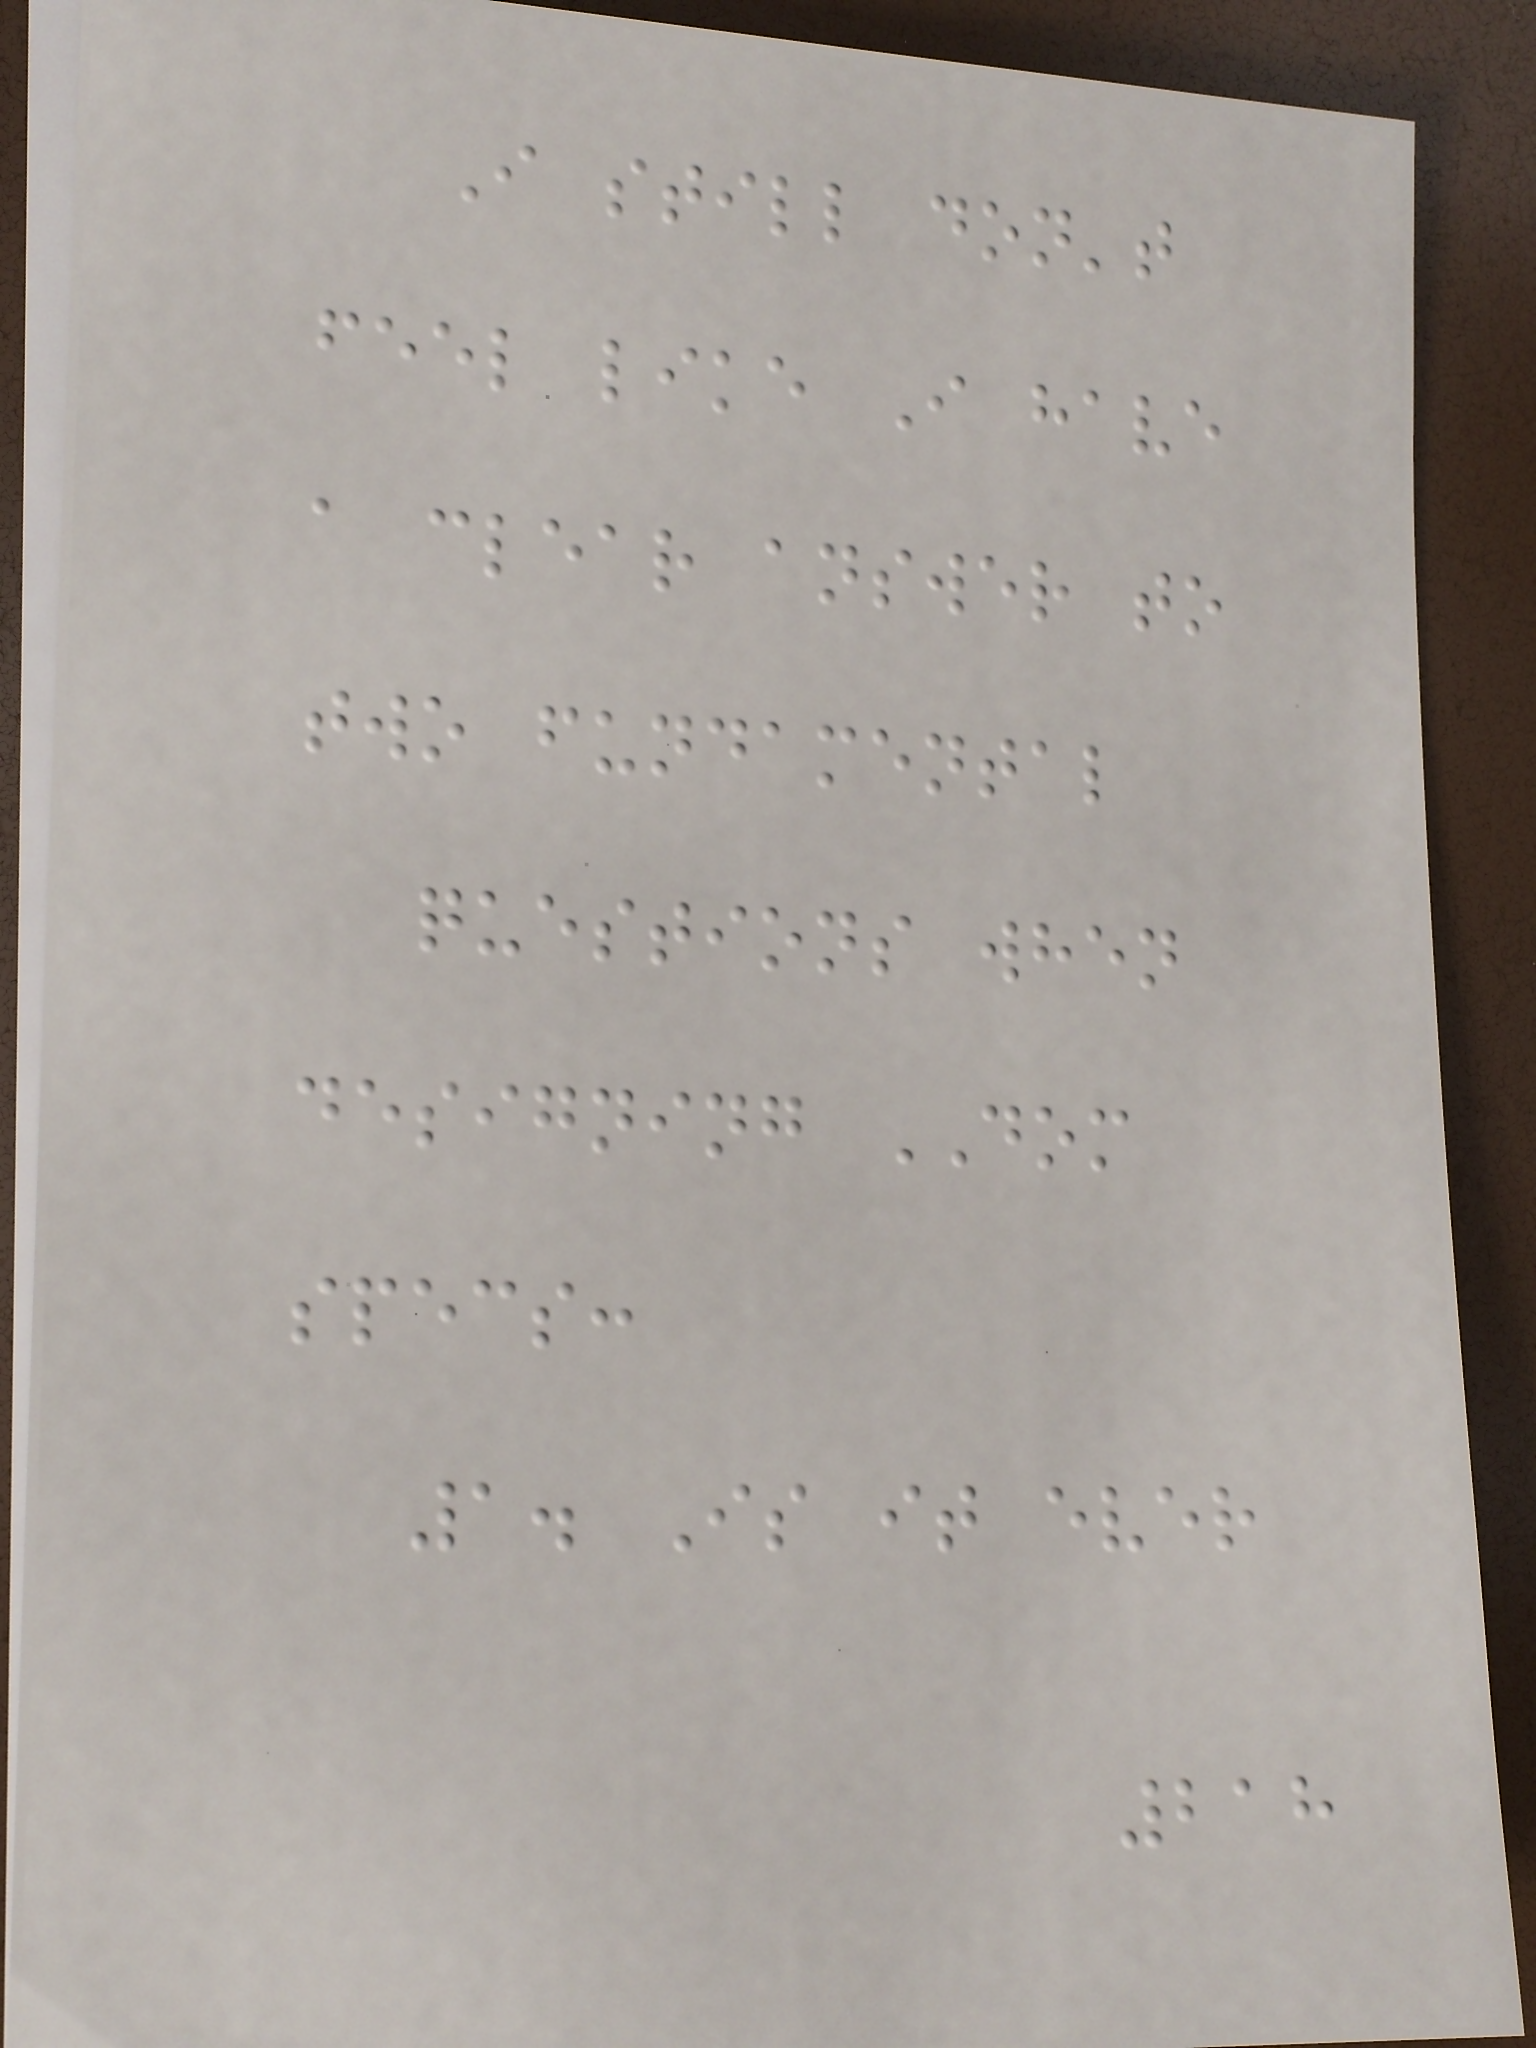I still don't
feel like I have
a clear answer to
two fundamental
questions when
designing DOM
specs:
1. Is it ever
218
